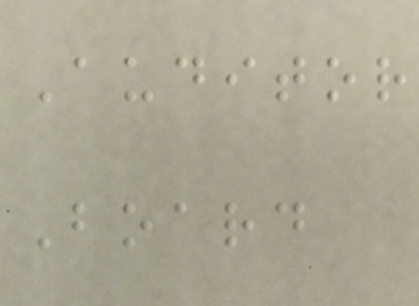Auditor
Board
